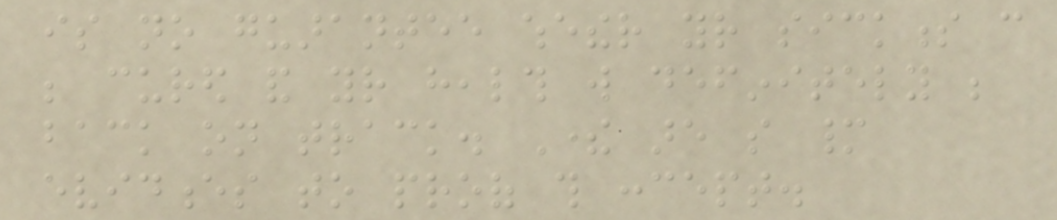is no guarantee whether your sickness can
be cured and your health will definitely be
back on track. There are so many
evidences to proof this concept.
